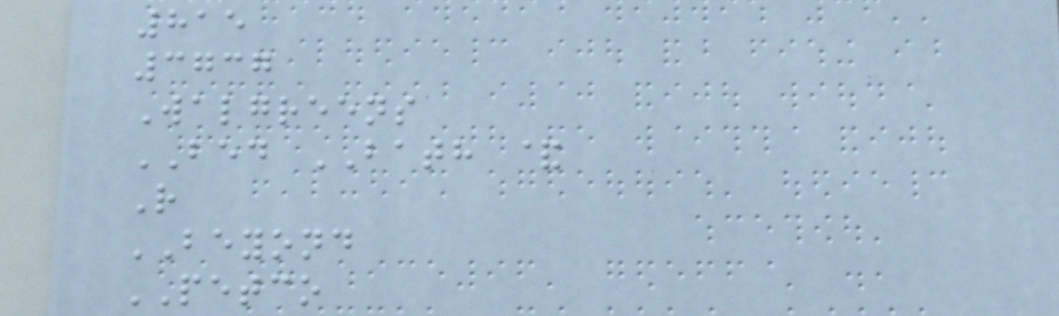815
3737
Walgreens
BED BATH &
R
BEYOND
PETCO
